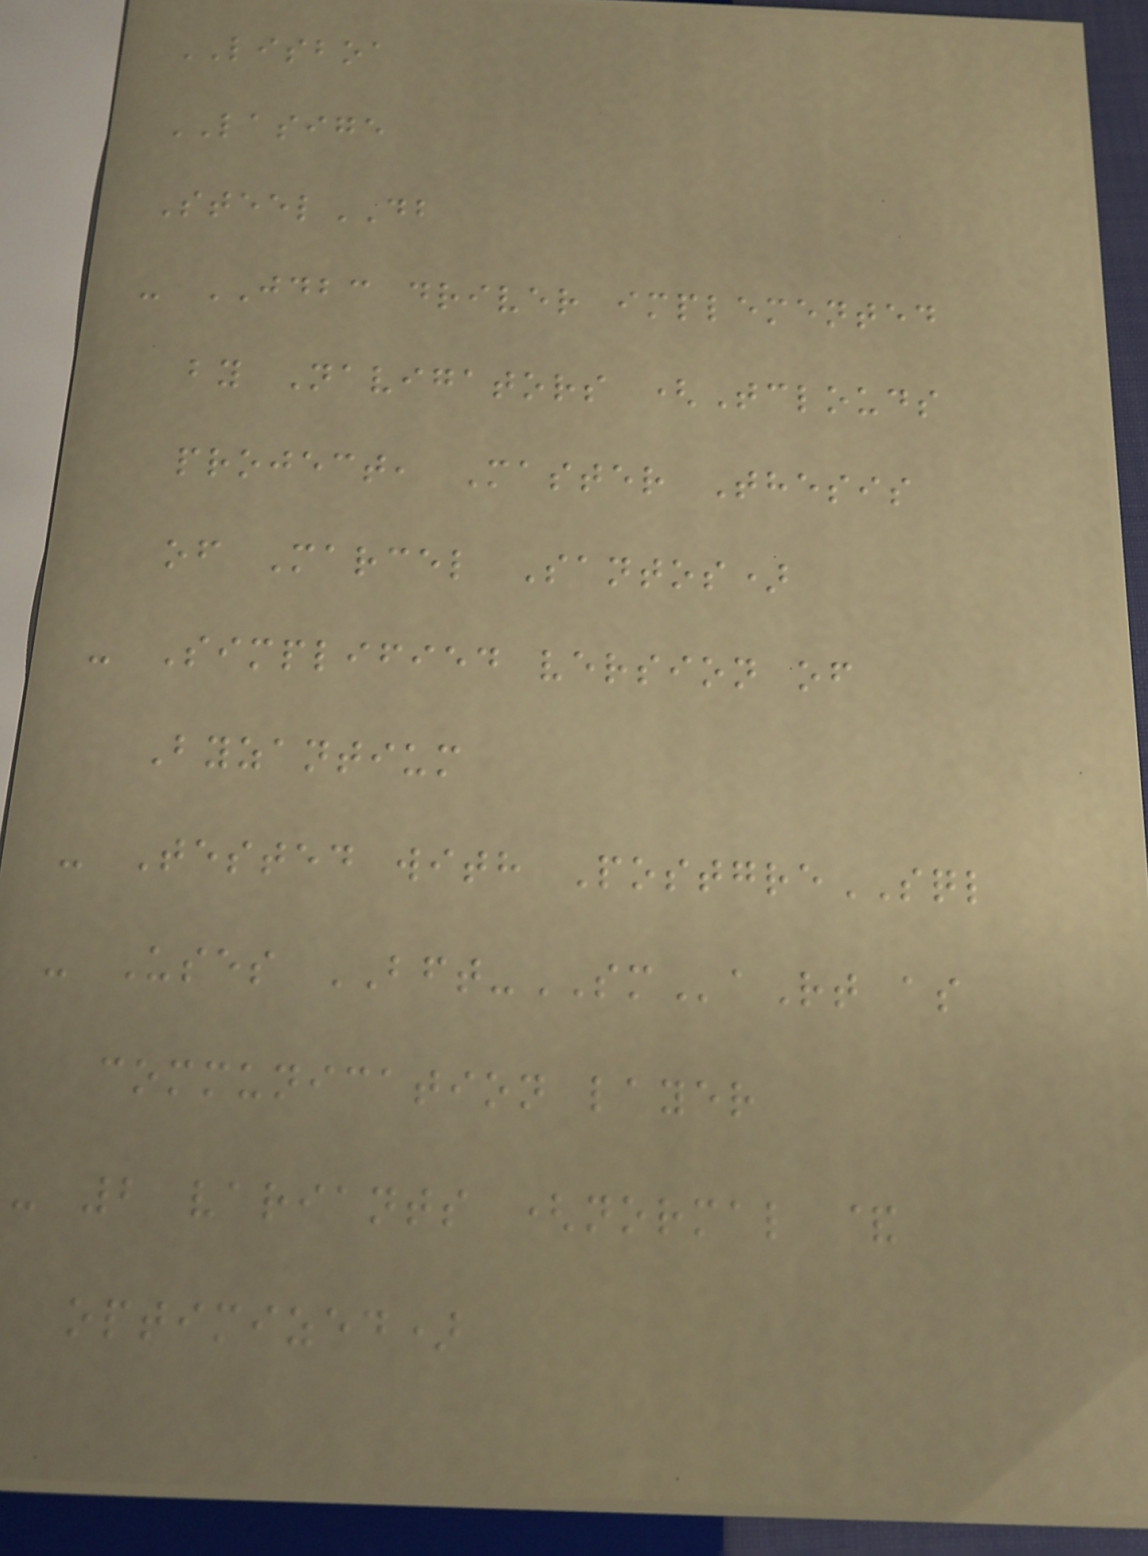LISBOA
LASIGE
SteelDB
- JDBC driver implemented
by Navigators (Tclouds
project, Master Thesis
of Marcel Santos)
- Simplified version of
Byzantium
- Tested with PostgreSQL
- Uses BFT-SMaRt as
communication layer
- 2 variants (normal &
optimized)
